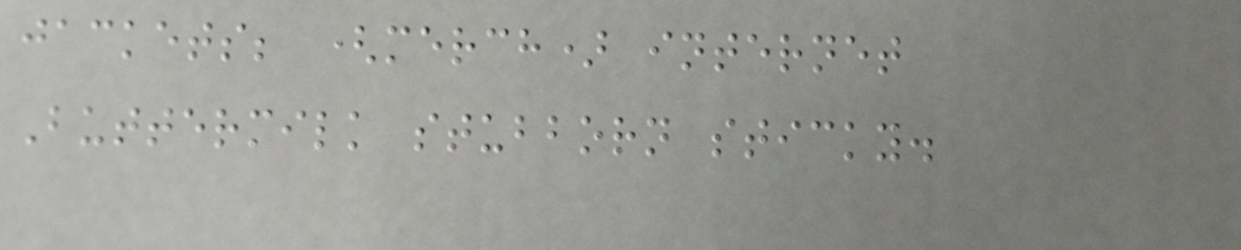jackets; (merch) internet
Buttermilk stubborn sticky.
